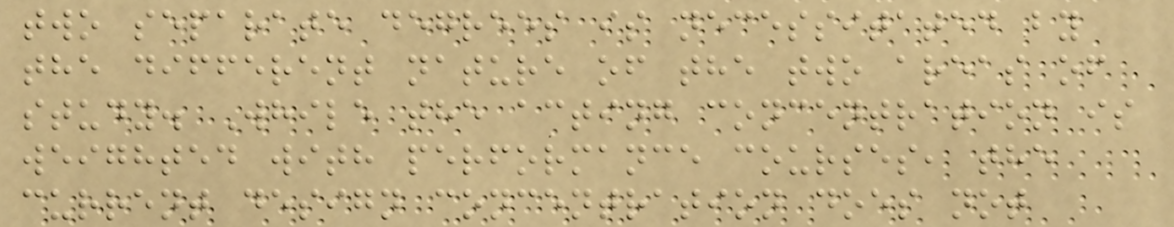two separate degrees is necessitated by
the different nature of the two areas of
study. While the acting concentration is
weighted with performance courses, the
current design concentration does not
